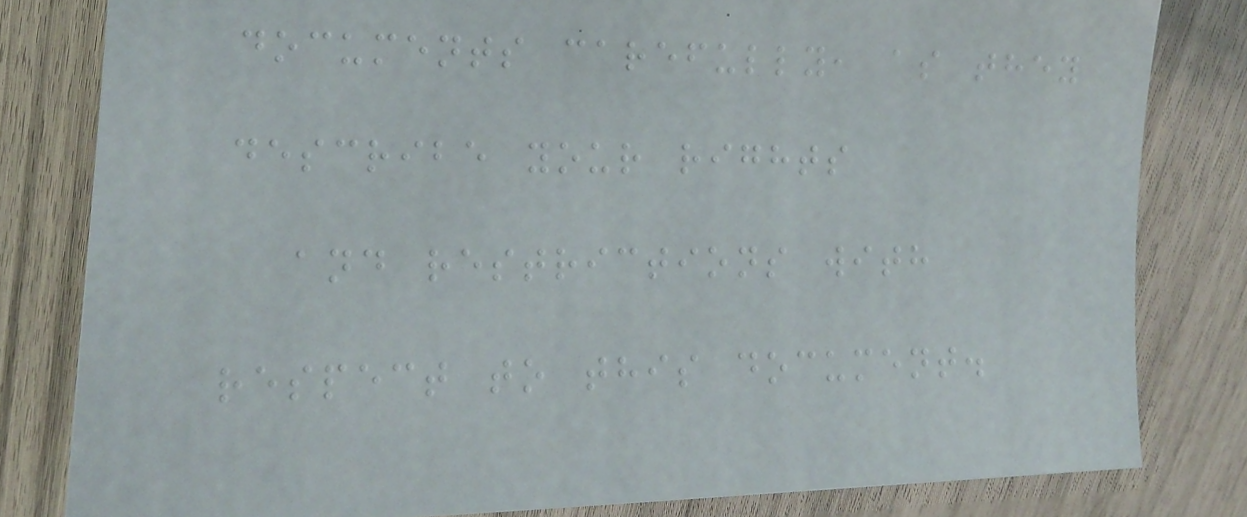documents carefully, as they
describe your rights
and restrictions with
respect to this document.
